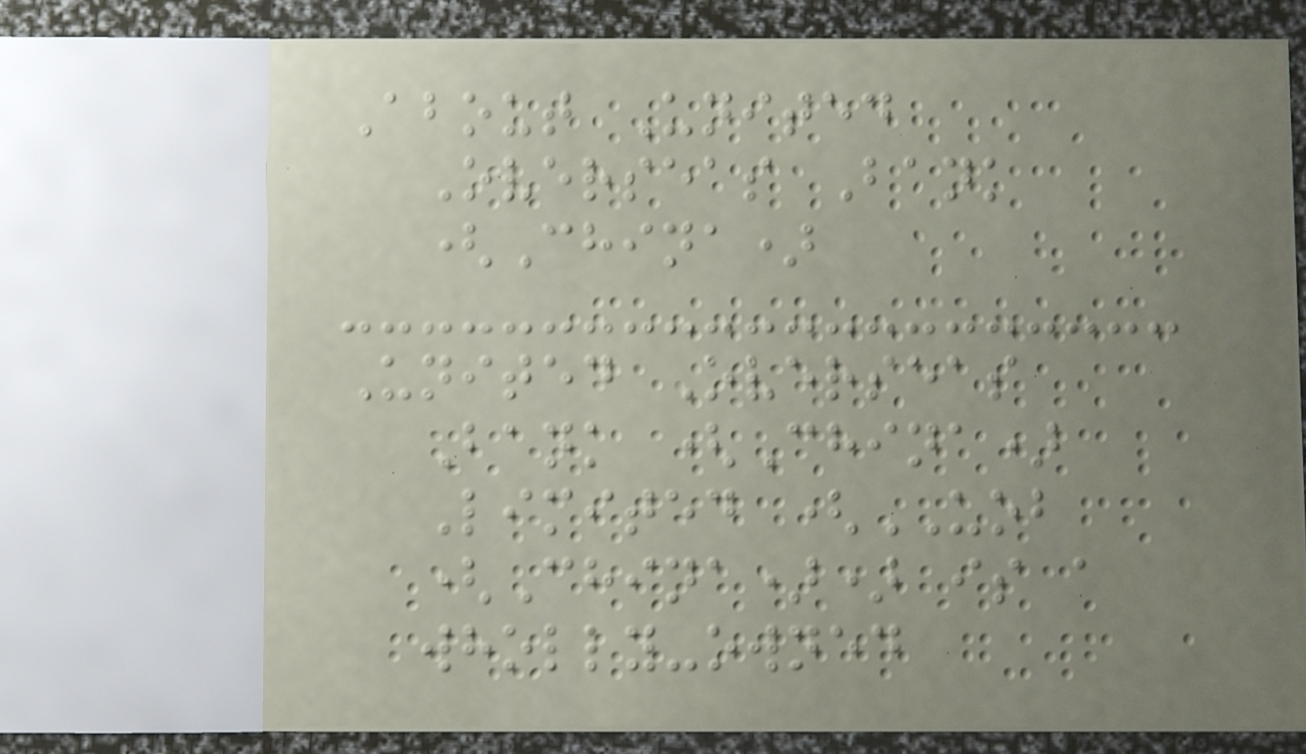About United
Overseas Bank
(China)
United Overseas
Bank (China)
Limited (UOB
(China)) is a
wholly-owned
